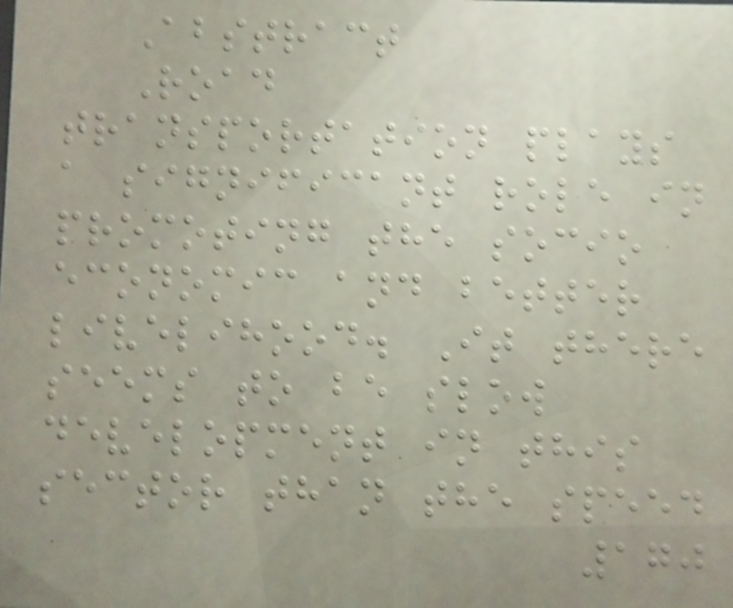Abstract
Road
transportation plays
a significant role in
promoting the socio
economic and better
livelihood. It there
seems to be slow
development in this
sector than the speed
170
